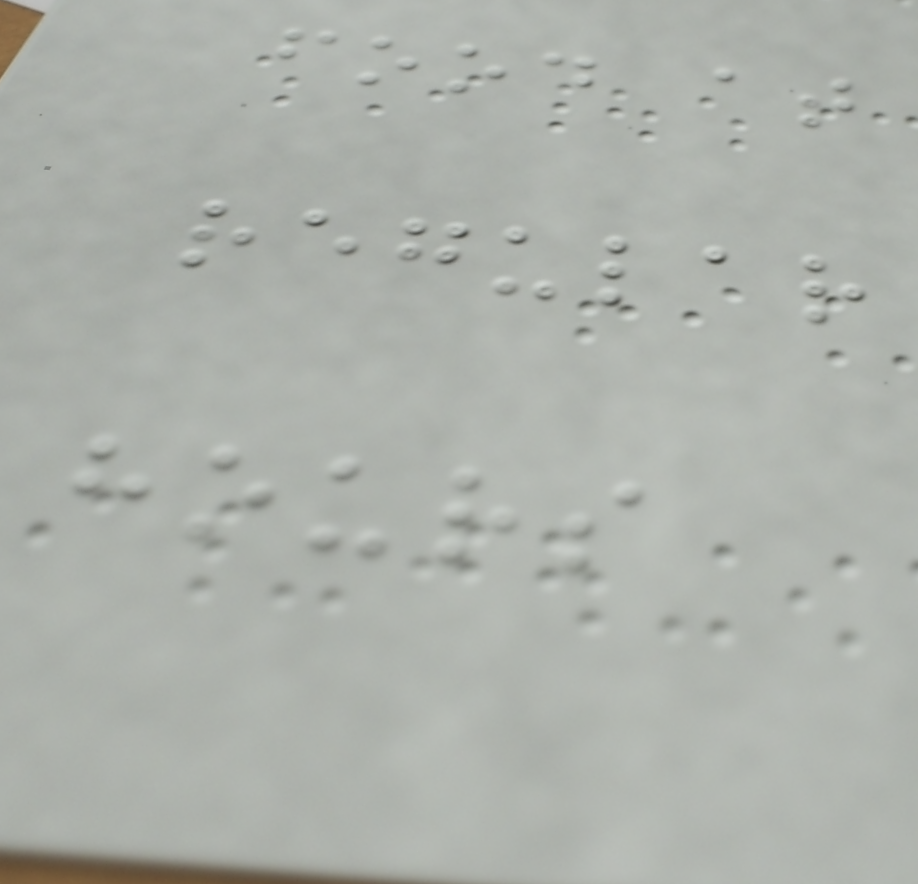food at
regular
hours
